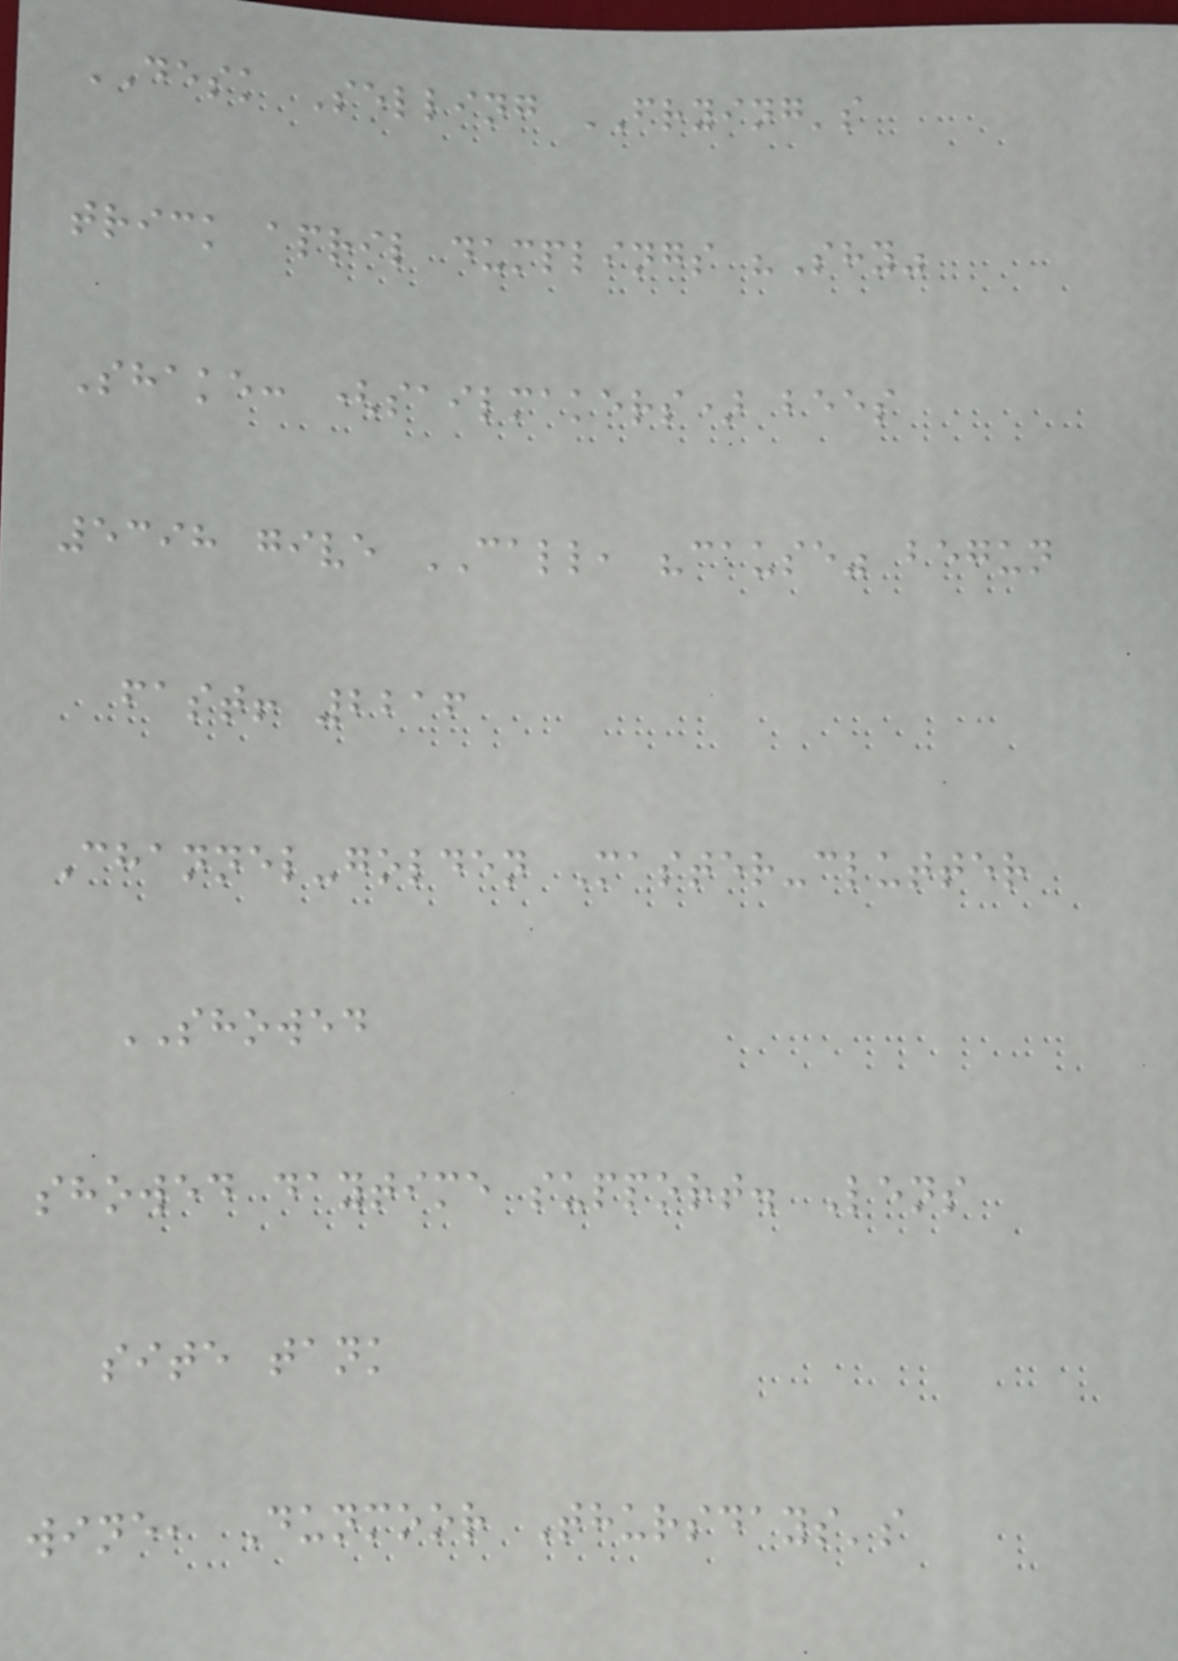DESK Selling FRYING's
trick april dumplings "Shy"
Shake: (sailmakers) bees
5398 give CALL, "cause" begun
fast! 2216
Channel-golden Master-clutter
SHOWED
showed daytime support. Lens
site tank
wine, Dunmoor Thursdays's
